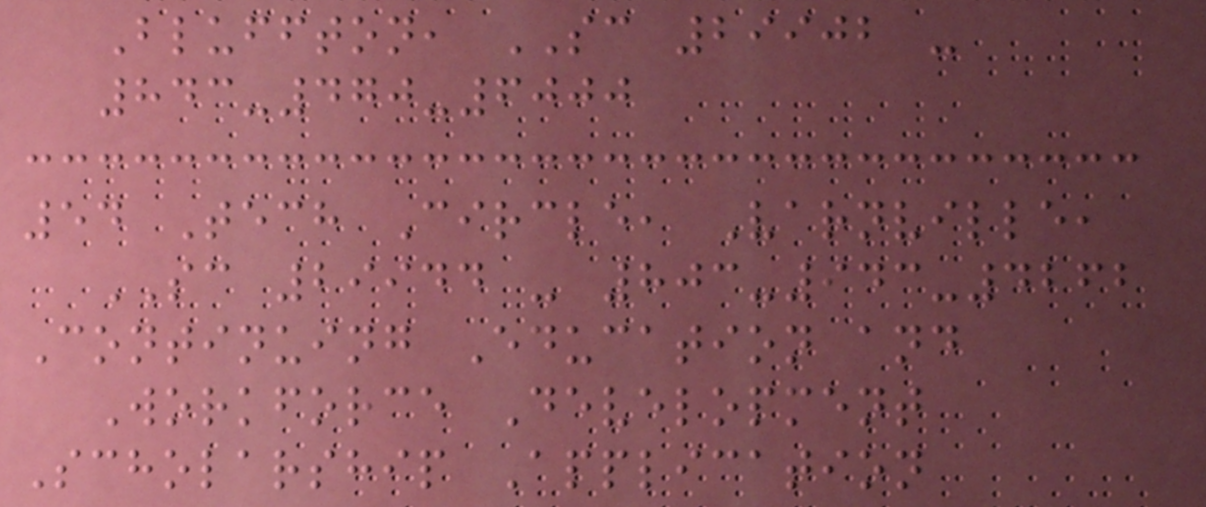Bluffton, SC 29902 -
843-470-6000
54 Tech Circle, Varnville,
SC 29944 - 803-943-4262
Continuing Education and
Workforce Development
Scholarship Application
